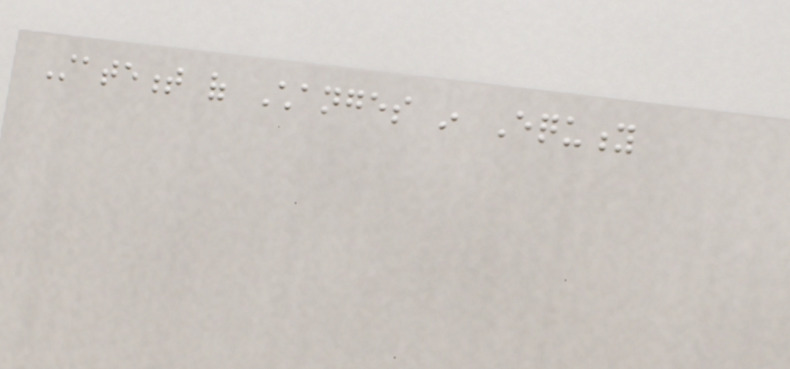Statement of Changes in Equity
